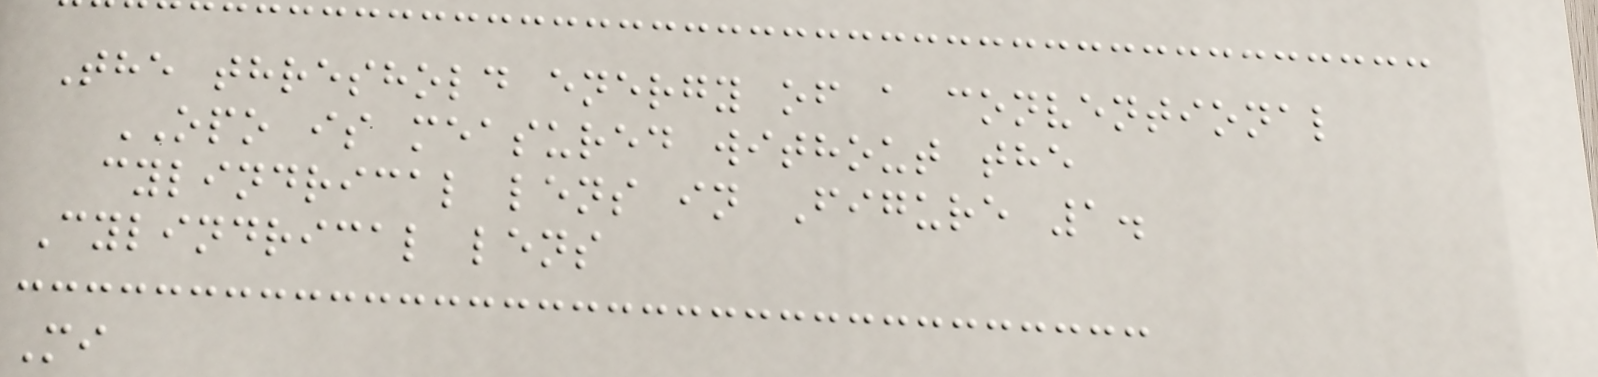The threshold energy of a conventional
OPO is measured without the
cylindrical lens in Figure 1.
Cylindrical lens
Mi
